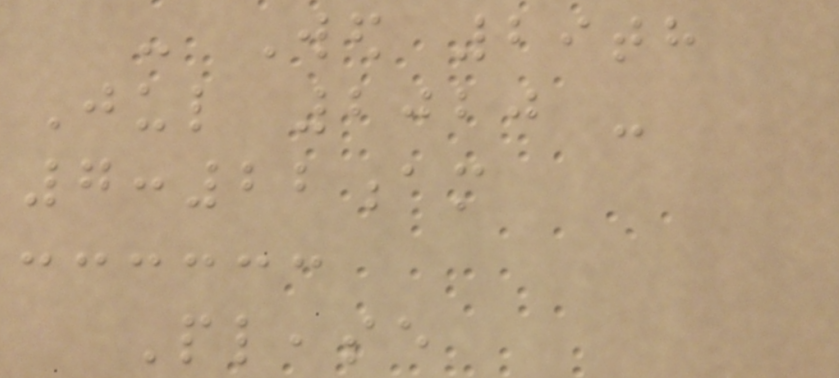- Wed 29th
Jul 2020 -
7:22am
Please
